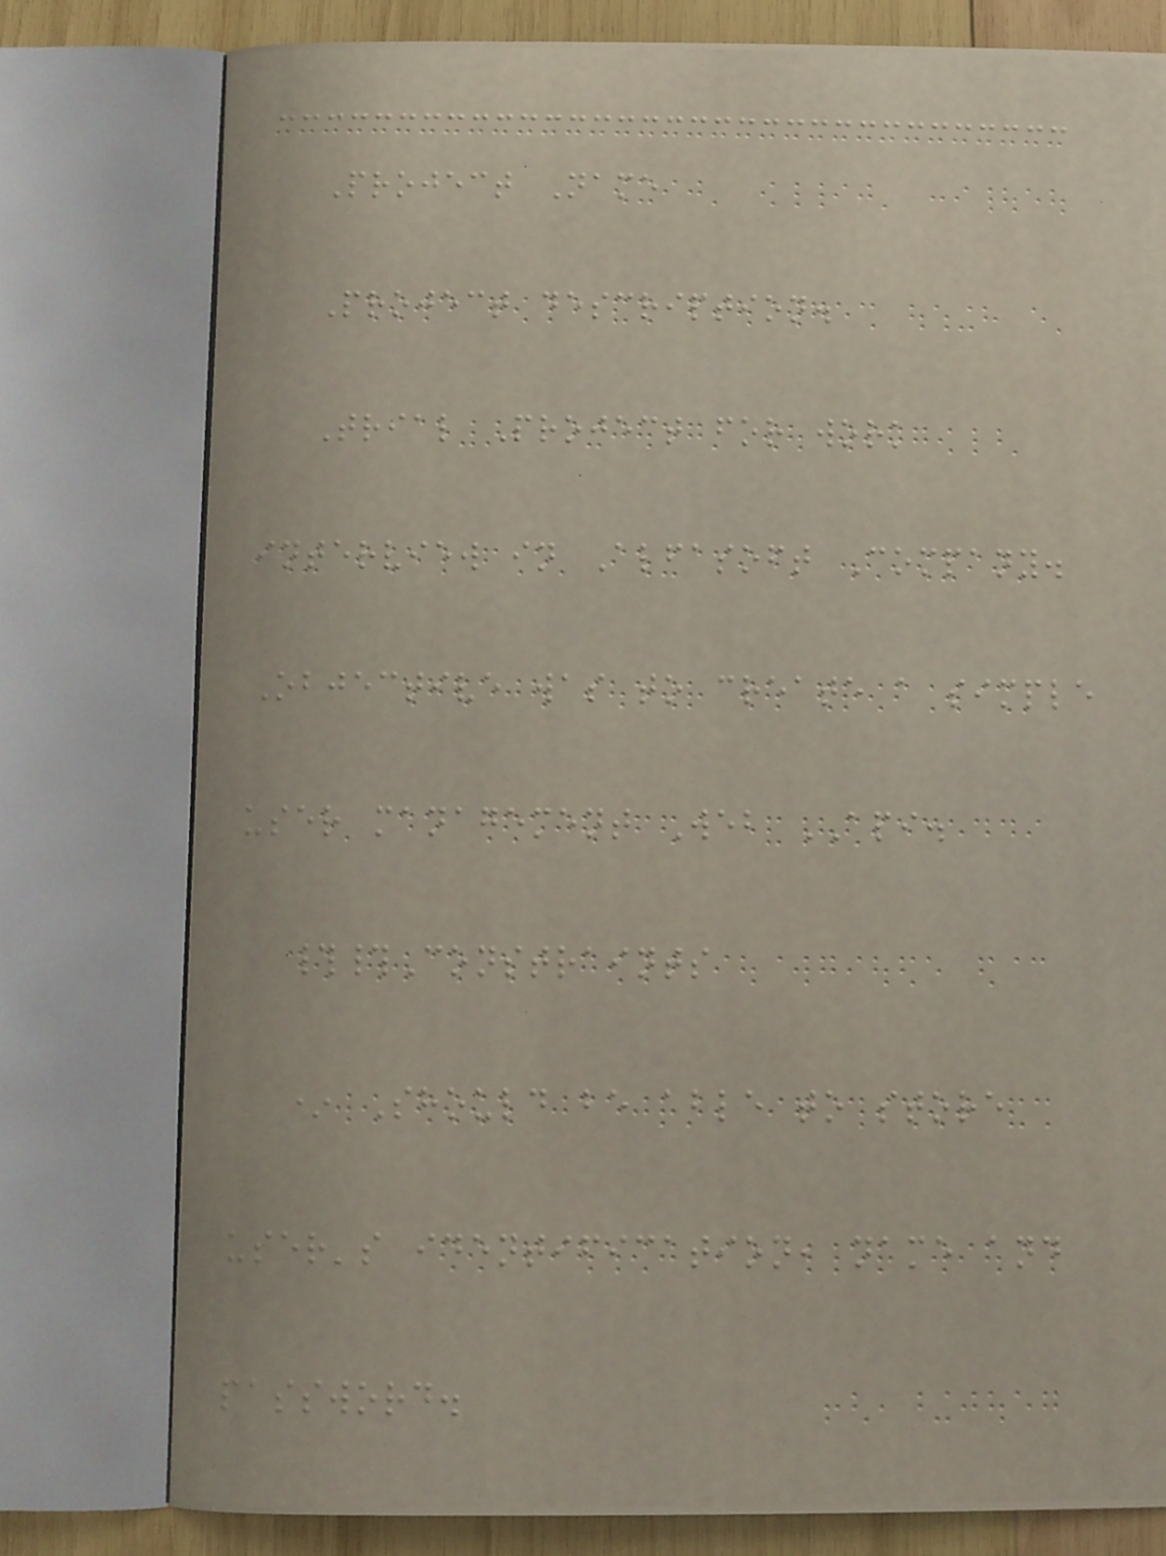Project Name
Project description.
Trial Project for work
interview in Alfasoft Company.
Objective was to create a simple
user management Web API.
##Constraints
* Should be able to store
user's identification, name and
password.
